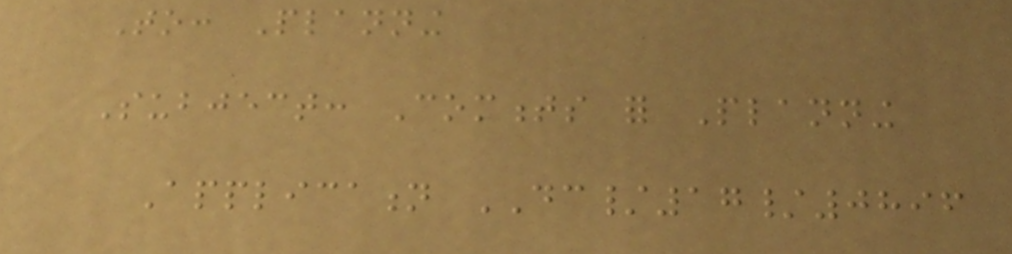To: Planning
Subject: Comments for Planning
Application DC/17/0896
